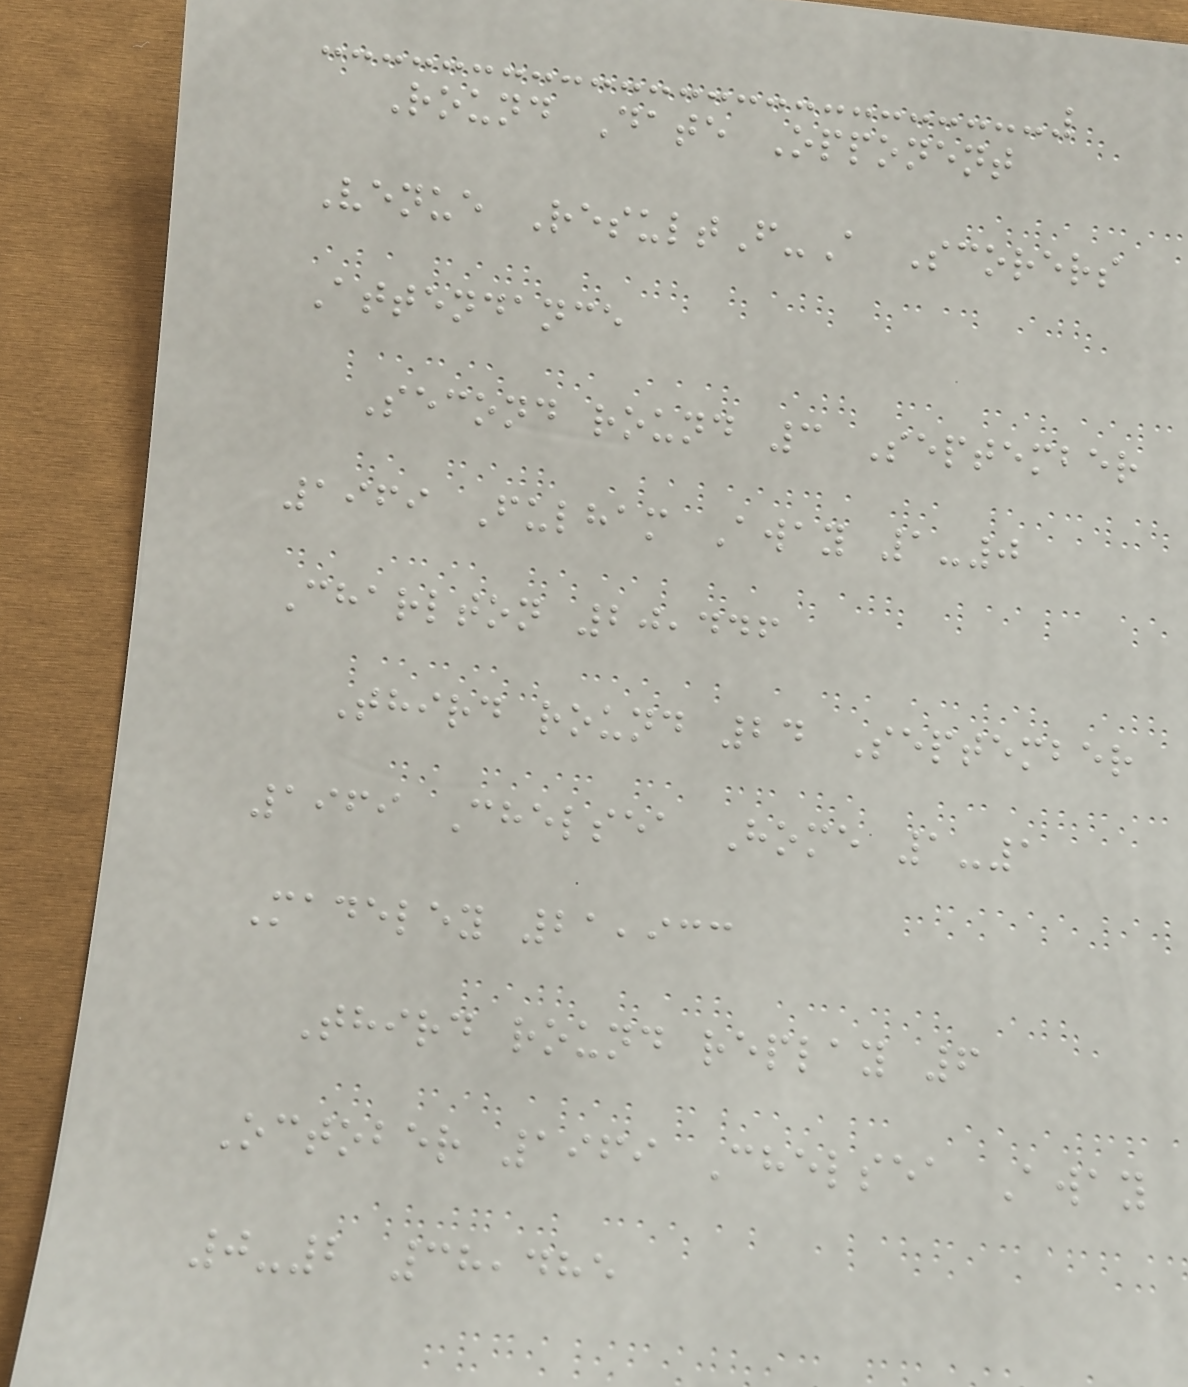Round Date Opponent
Venue ResultF-A Scorers
Attendance
Second round 3 September
1969 Fulham Away 1-0
Charlton 20,446
Third round 24 September
1969 Chelsea Home 1-1
Madeley 21,933
Third round replay 6
October 1969 Chelsea Away
0-2 38,485
